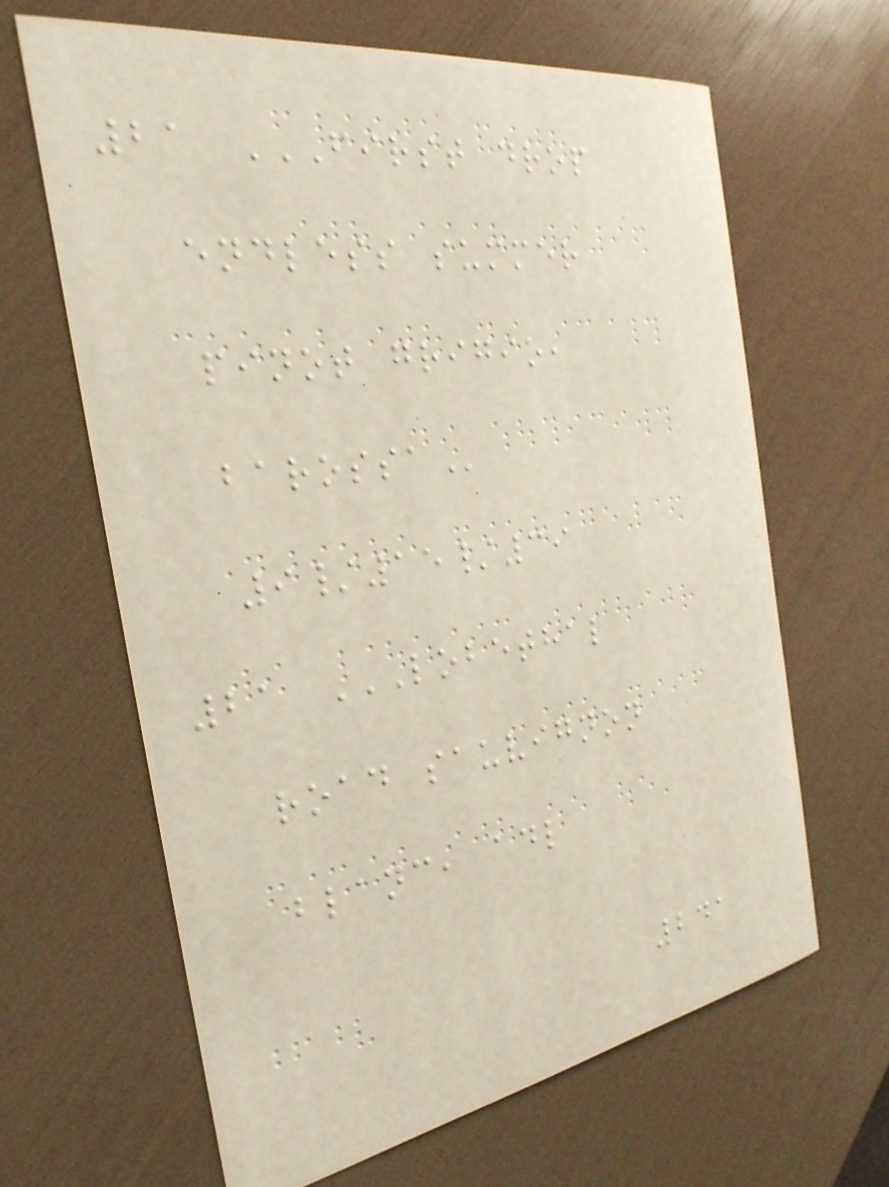21 FIRST DROP
ENDLESS SUMMER
PINOT GRIGIO,
BAROSSA
9/15/39
21 LOBETHAL
ROAD SAUVIGNON
BLANC, ADL
241
